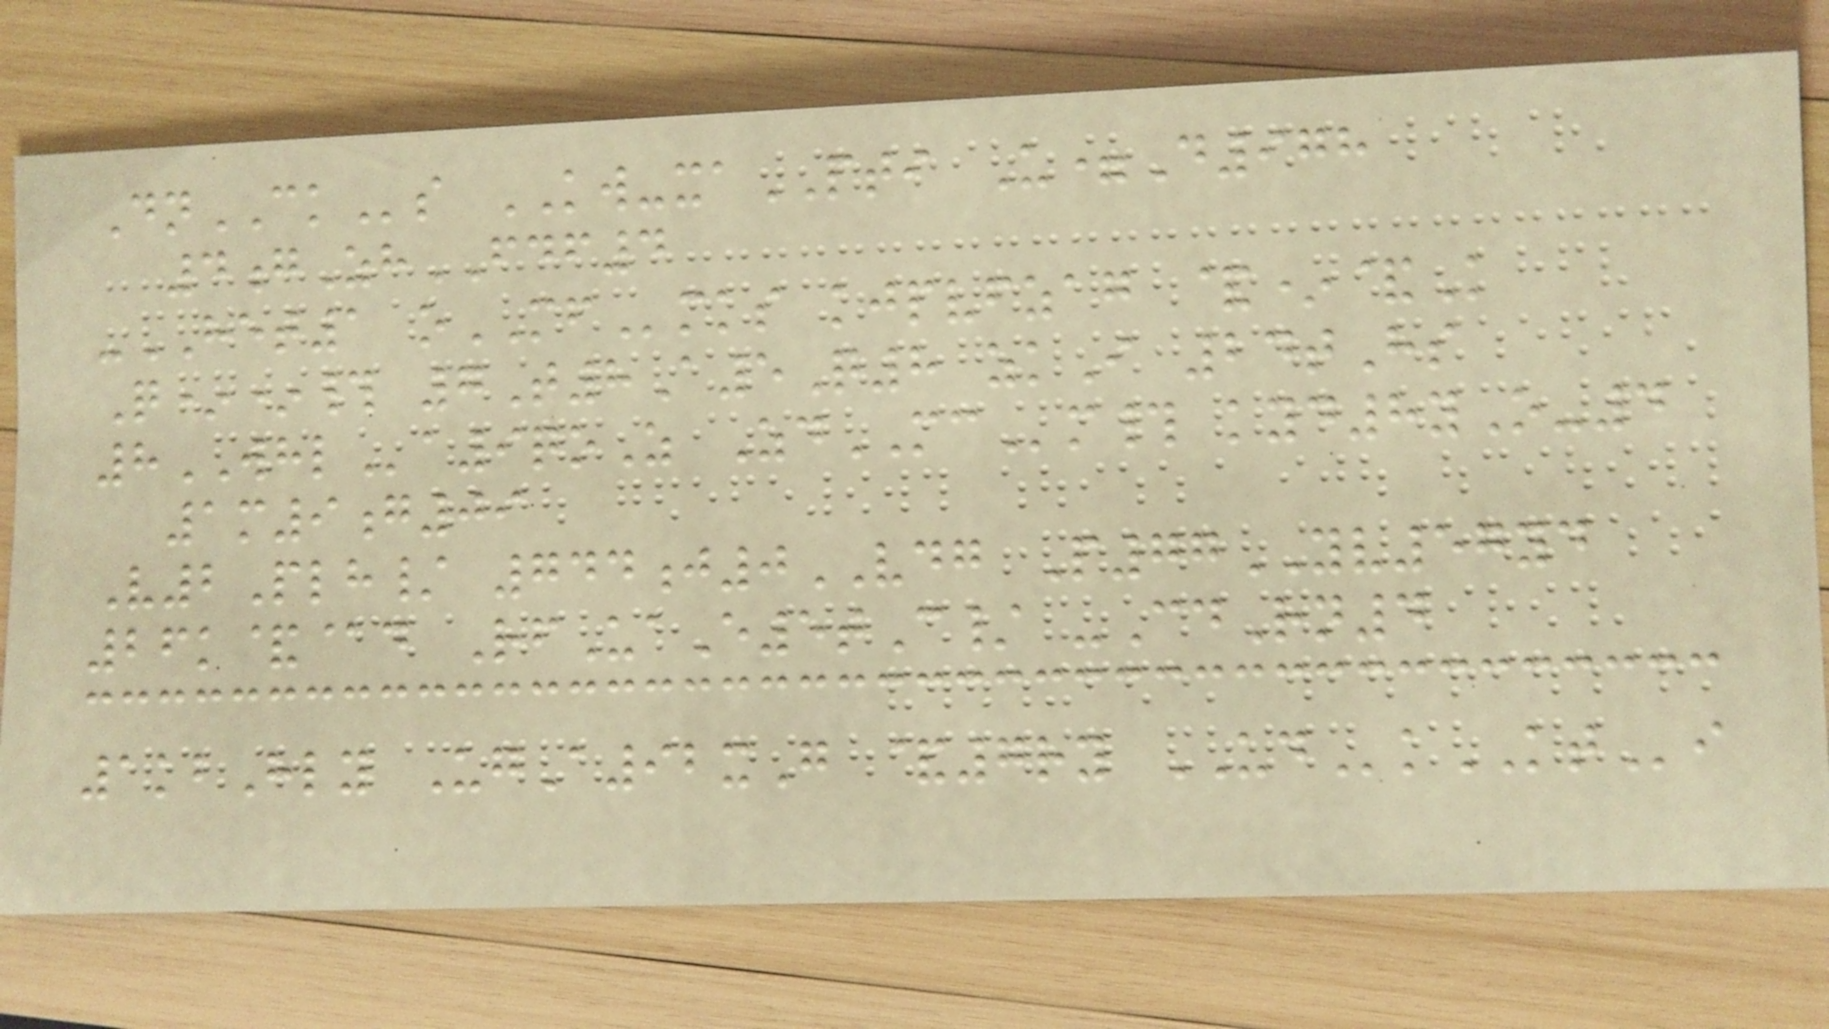DnCKs KW-xaPTI U=D978
4gZhFDF4
-HET1 oMFmks kjpvfzag &*&K
Q**# 7T8A5Q8 zkI 24tHs
8WHLa9qoZ ZdMCm# kyd8yO-4
1m9g09
V2Plh/ 744j0VDG P77YV57yd
26k&@d RfUaE5tC/ -CdRn4
1kbHly UgA92xG &7ry UDkKTi
